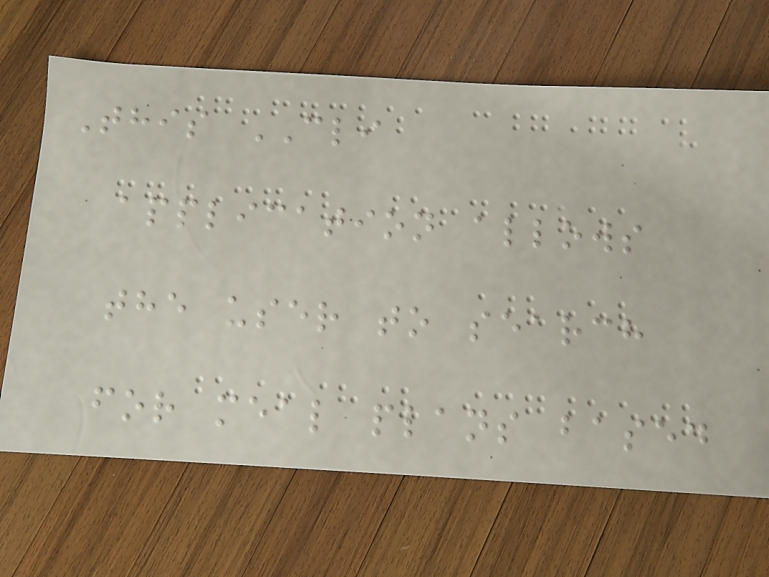This CLI
application allows
the user to search
for meal plans based
